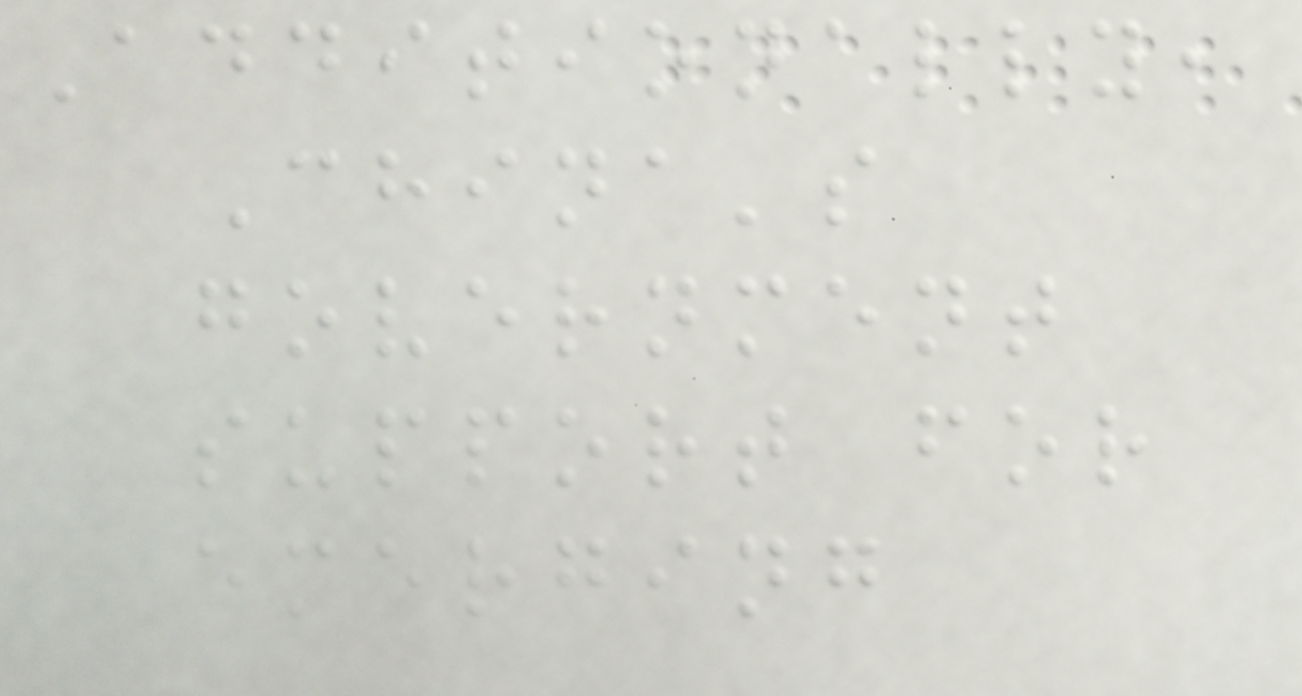Additionally,
China's
government
support for
emerging
